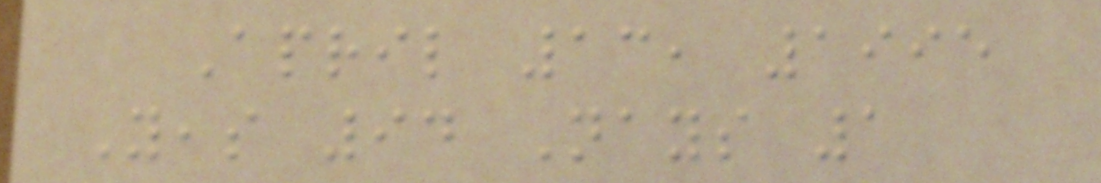April 13, 1995
Yeas 94 Nays 1
